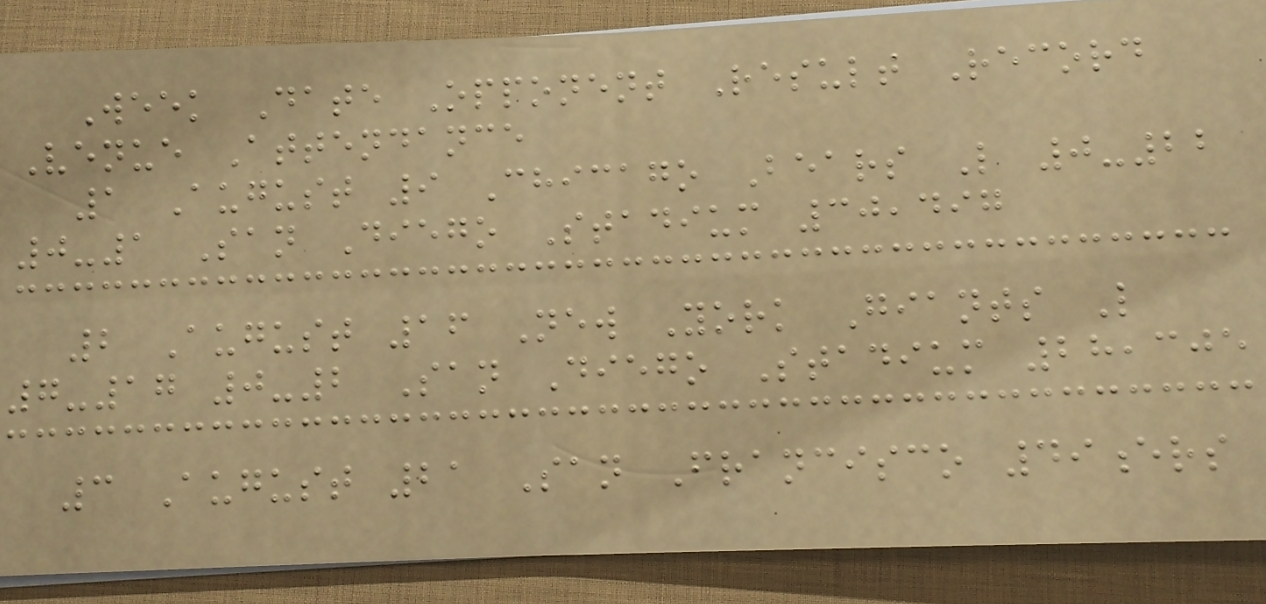Week Date Opponent Result Record
Venue Attendance
1 August 9 Chicago Bears L 0-22
0-1 San Diego Stadium 30,497
2 August 16 New York Giants L
7-17 0-2 San Diego Stadium 28,305
3 August 21 San Francisco 49ers
